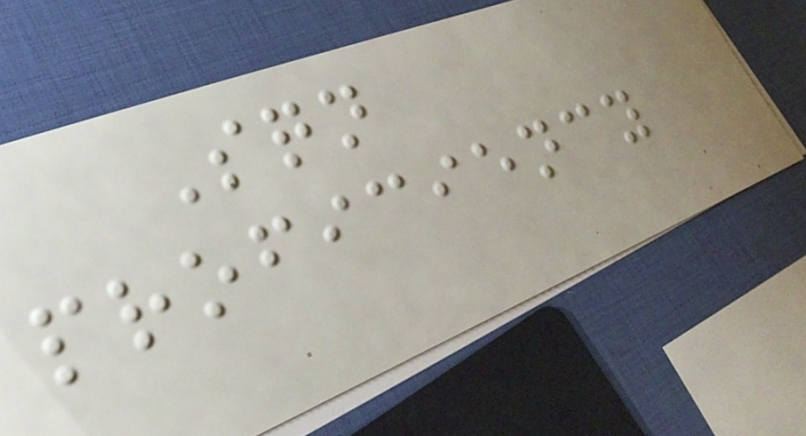Sqn
proficiency
